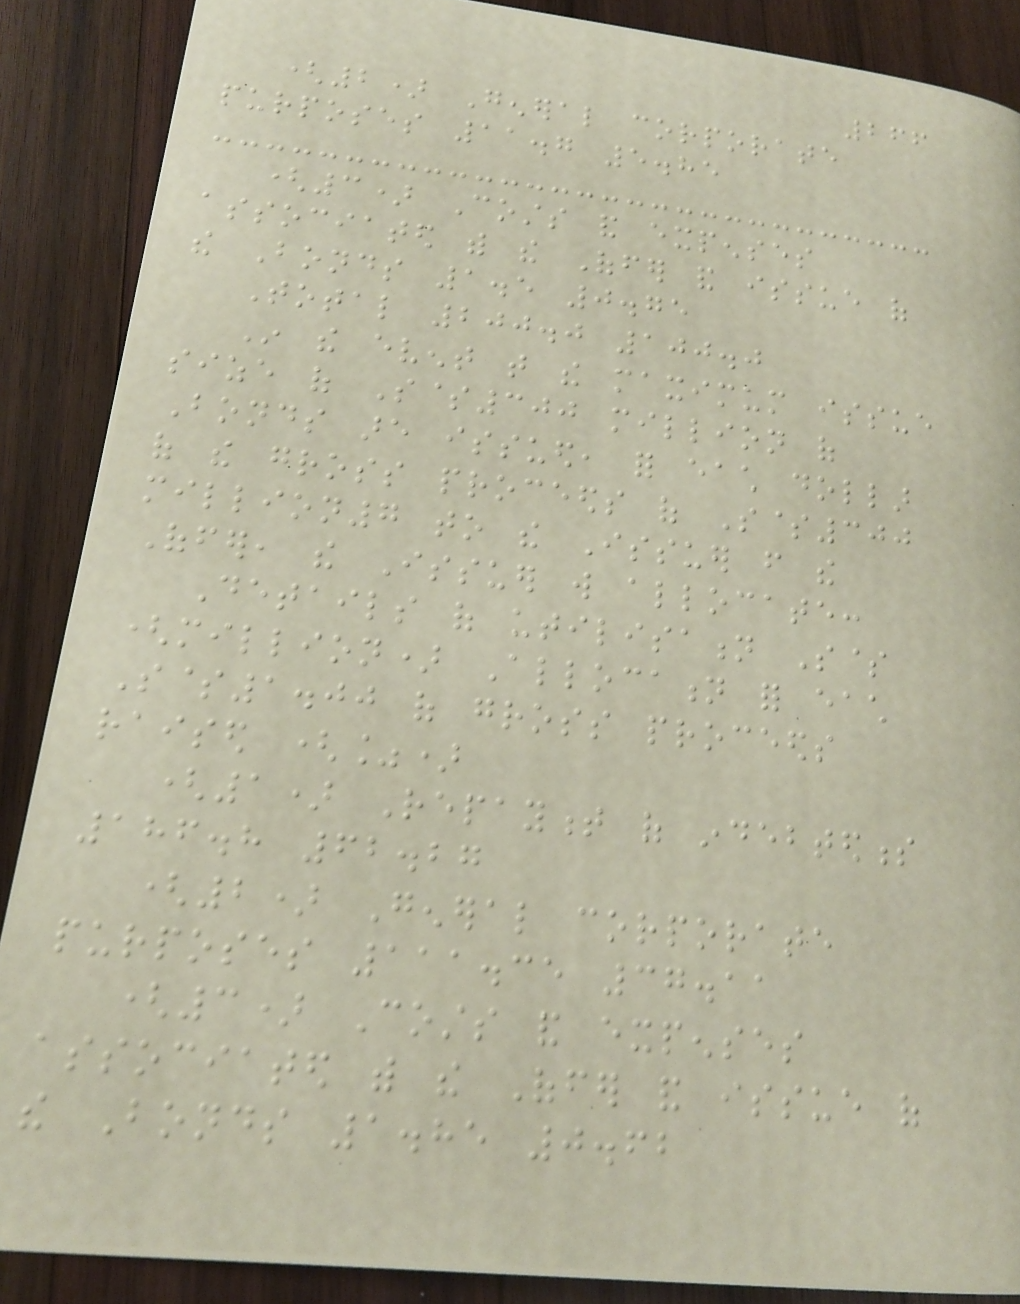266
(2) General corporate
purposes 11.7 5.85
(3) Costs and expenses
associated with the Offer and issue of
the Bonds 1.5 0.75
Total 200.0 100.0
In the event that the maximum issue
size of S$300 million of
Bonds are issued, for each dollar
of the gross proceeds of S$300
million7 to the Issuer from the
Offer, the Issuer will allocate:
Details of utilisation S$
(million) Allocation for each
S$1.00 of gross proceeds
raised (%)
(1) Repayment of indebtedness
186.8 62.27
(2) General corporate
purposes 111.35 37.11
(3) Costs and expenses
associated with the Offer and issue of
the Bonds 1.85 0.62
